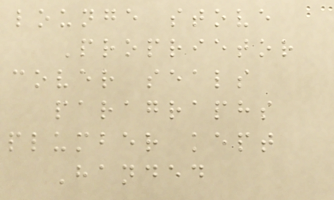lounge stove
Proprietor
cover seals
paragraphs
plumber kept
Handed
